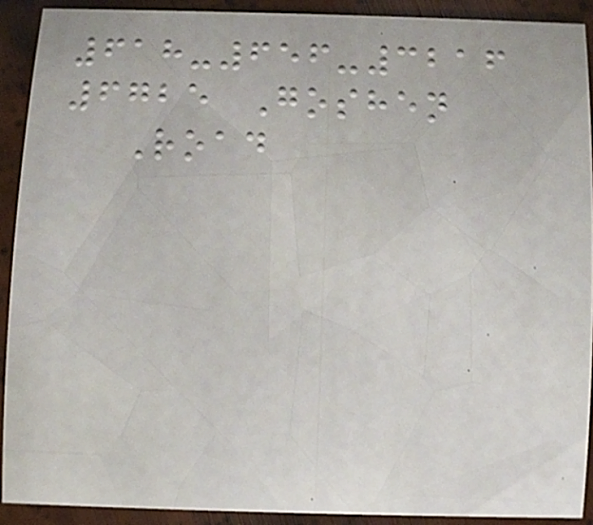618-656-3216
6725 Goshen
Road
